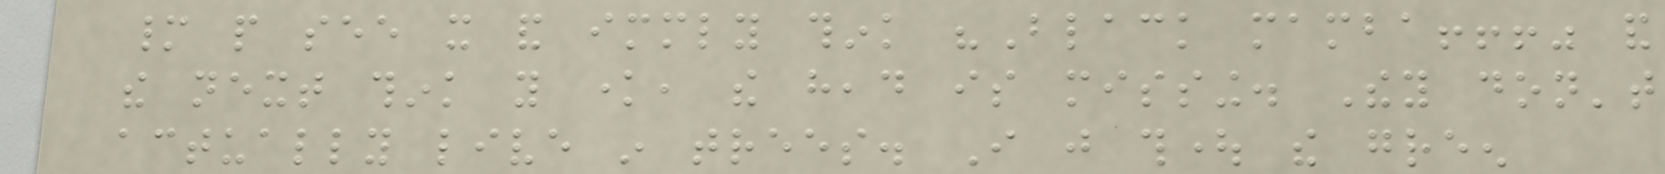many people see it and immediately think "Black mamba!!!" and
the next think you know, the head is missing. They don't
actually live in trees. I just thought the green
